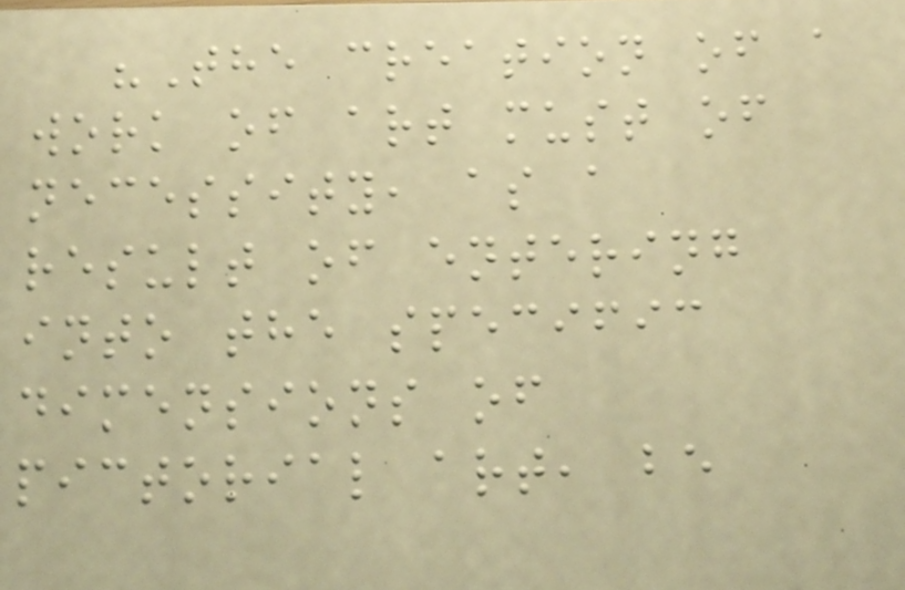"The creation of a
work of art must of
necessity, as a
result of entering
into the specific
dimensions of
pictorial art, be
